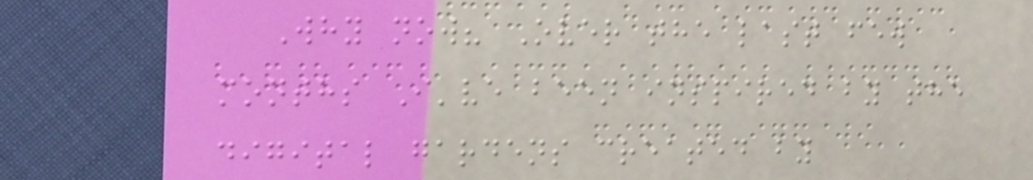Why now? Over the last few
months I've been inspired by the
digital gardens created by
